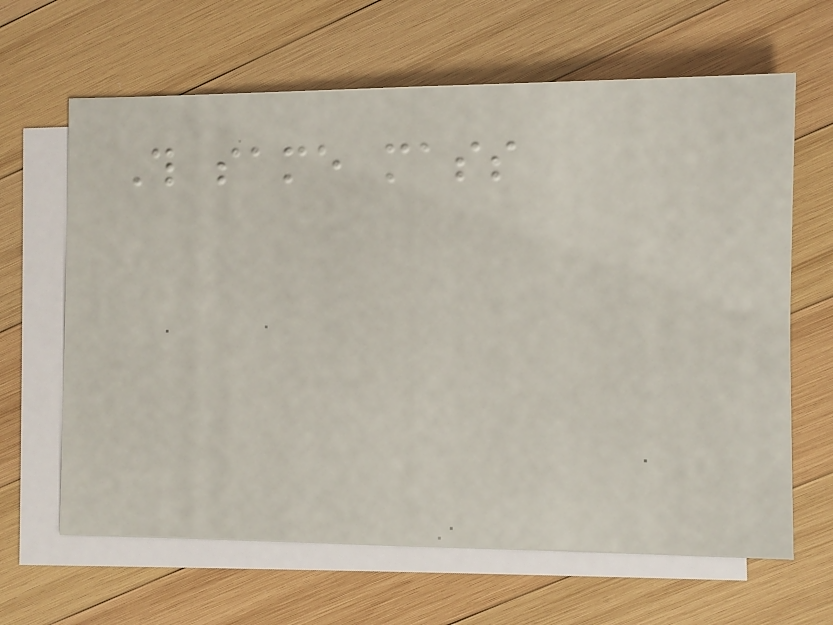This same mass
